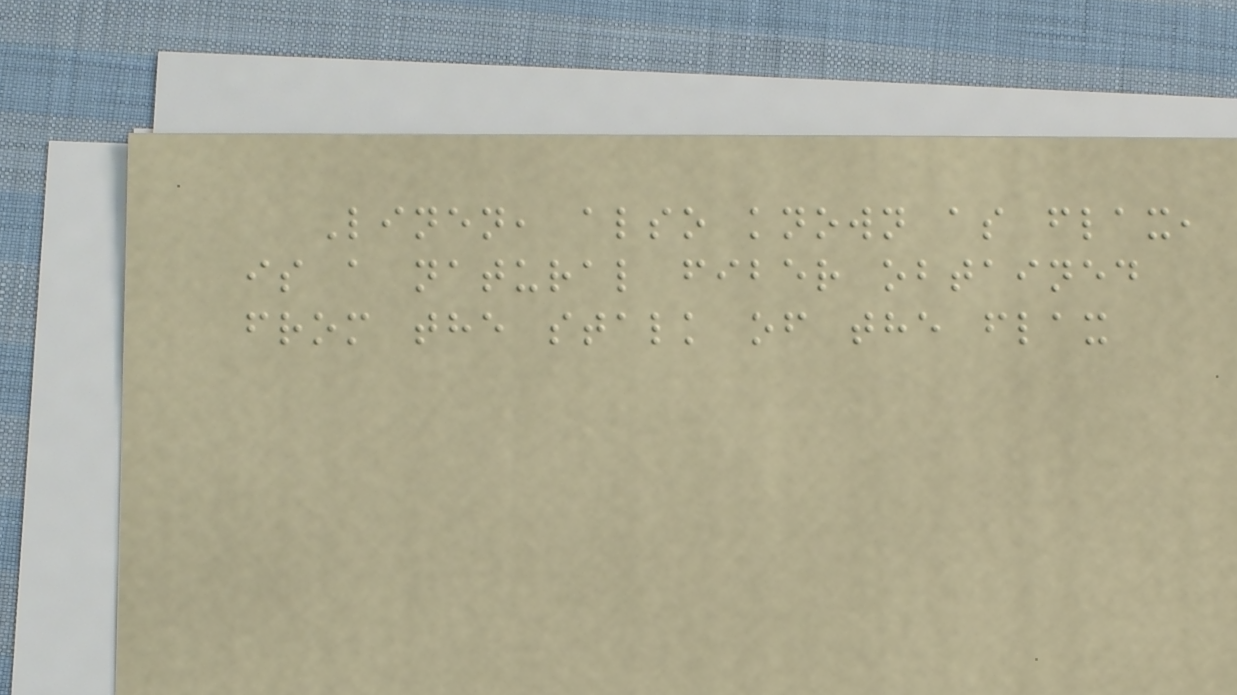Linen, also known as flax,
is a natural fiber obtained
from the stalk of the flax
